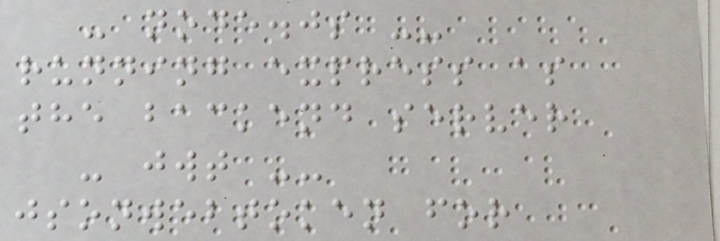- node.js --
running express as
the backend server
- jwt --
jsonwebtoken for
